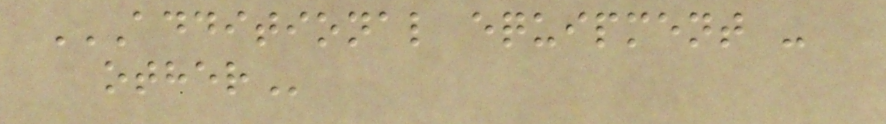ADDITIONAL EQUIPMENT -
OTHER
